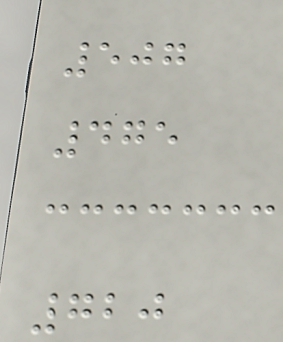507
475
720
